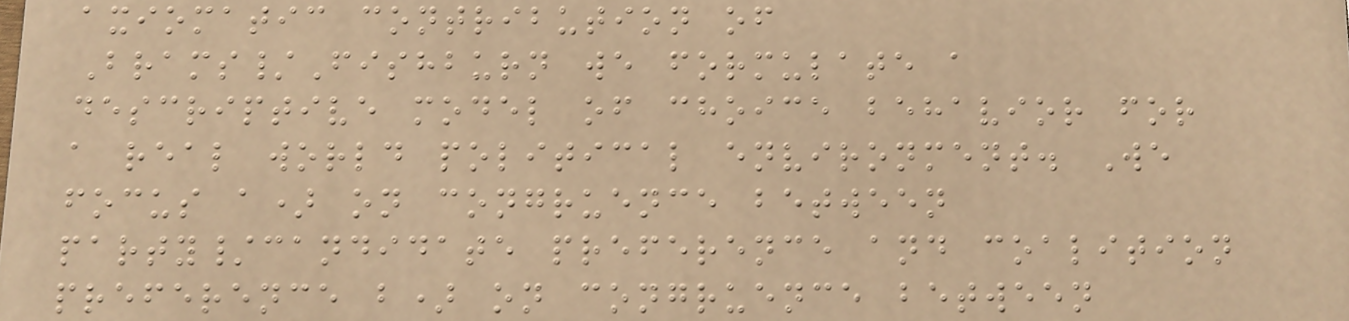axiomatic contribution of
Brams/Fishburn we formulate a
descriptive model of choice behavior for
a real world political environment. We
focus a) on congruence between
party/candidate preference and coalition
preference b) on congruence between
